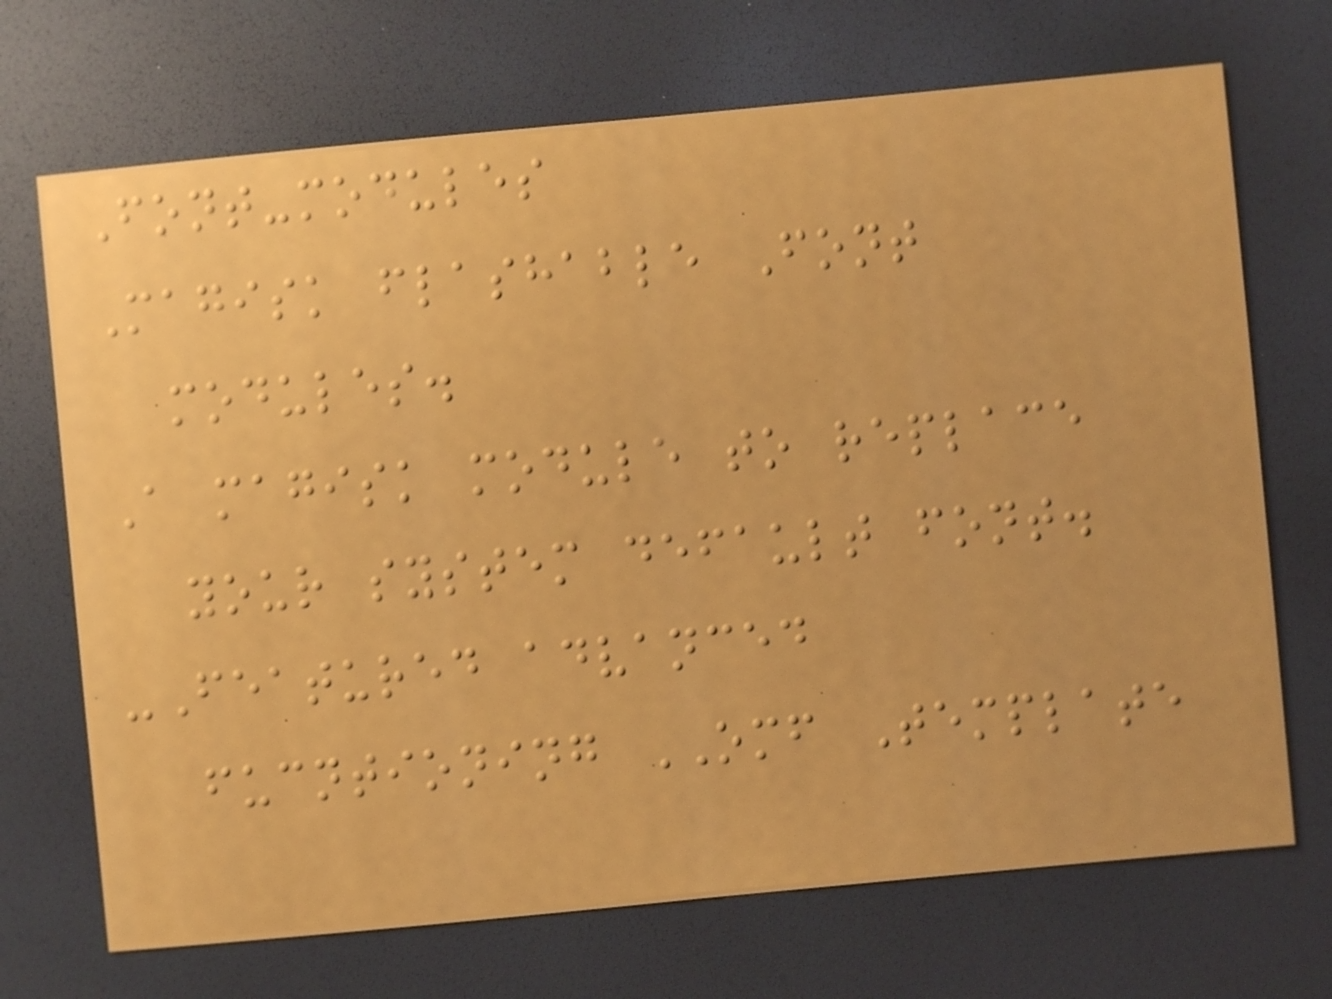Font-modules
Magisk flashable Font
modules.
A magisk module to replace
your system default font.
-Featured advanced
fucntioning OMF Template
